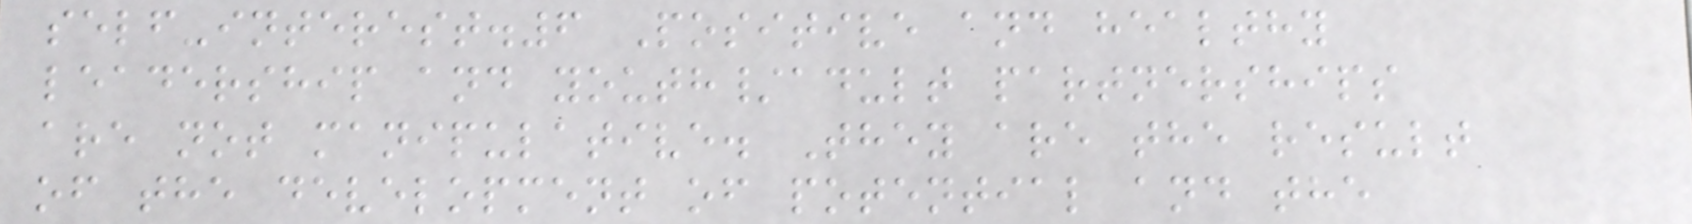self-interest.6 Positive and healthy
leadership and youth/adult partnerships
are not manipulative. They are the result
of the development of potential and the
